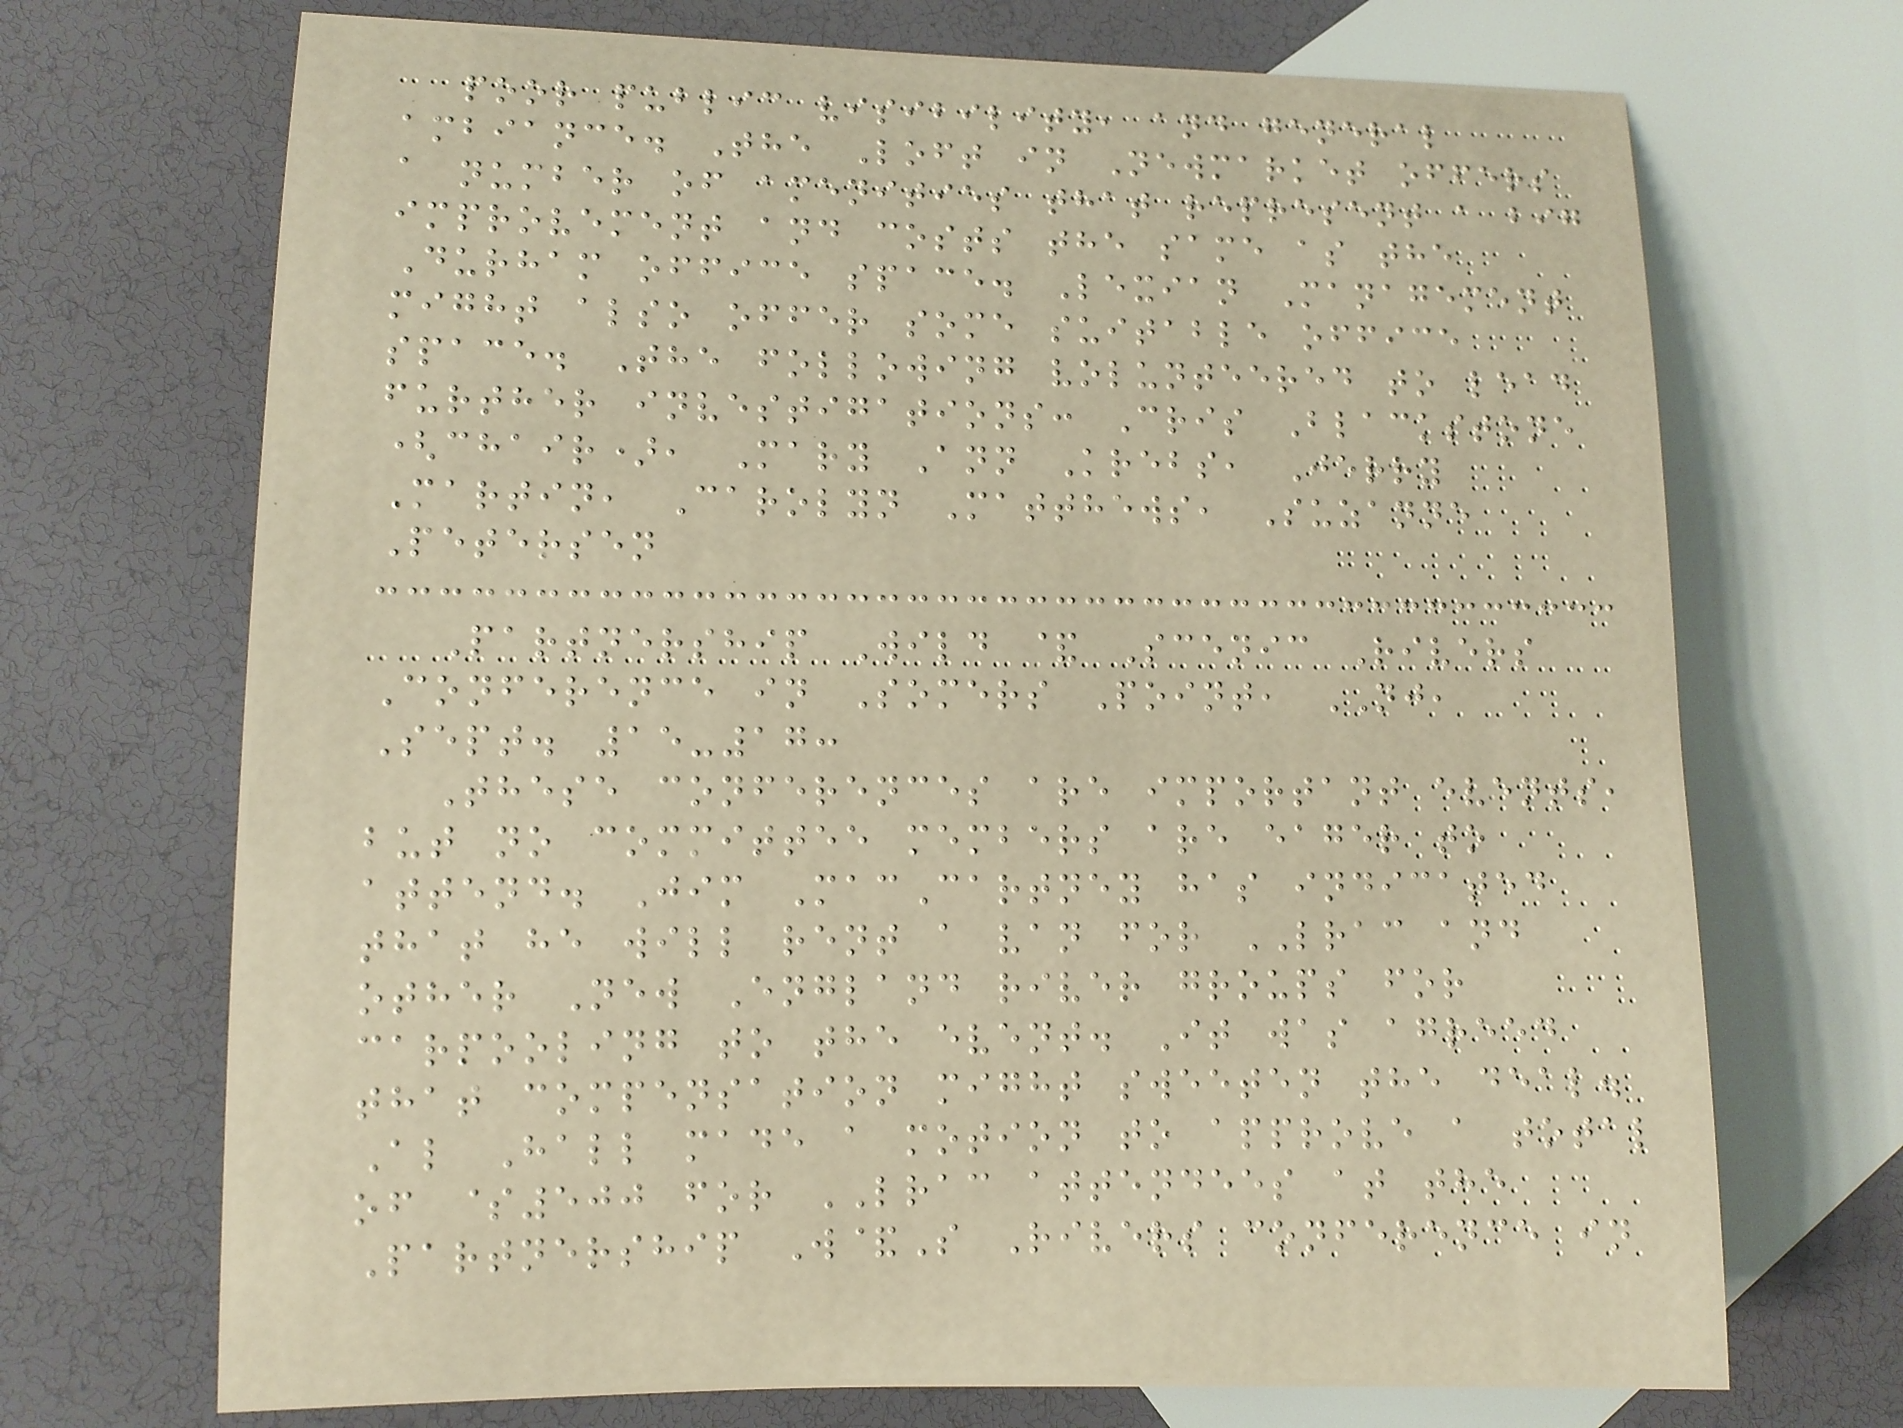poor public visibility, and general
ambiance. The Loft in Newmarket offers
a number of amenities that represent a big
improvement and costs the same as the
Durham office space. Lexian Management
might also offer some suitable office
space. The following volunteered to lead
further investigations: Cris Blackstone
(chair), Mary Ann Krebs, Jerry
Martin, Carolyn Matthews, Suzanne
Petersen
Partnership Wild & Scenic Rivers
Conference in Somers Point, NJ,
Sept. 15-17:
These conferences are important events,
but no committee members are eager to
attend. Jim MacCartney has indicated
that he will rent a van for LRAC and
other New England river groups for
carpooling to the event. It was agreed
that compensation might sweeten the deal.
Al Hall made a motion to approve a total
of $500 for LRAC attendees at the
Partnership W&S Rivers conference in
